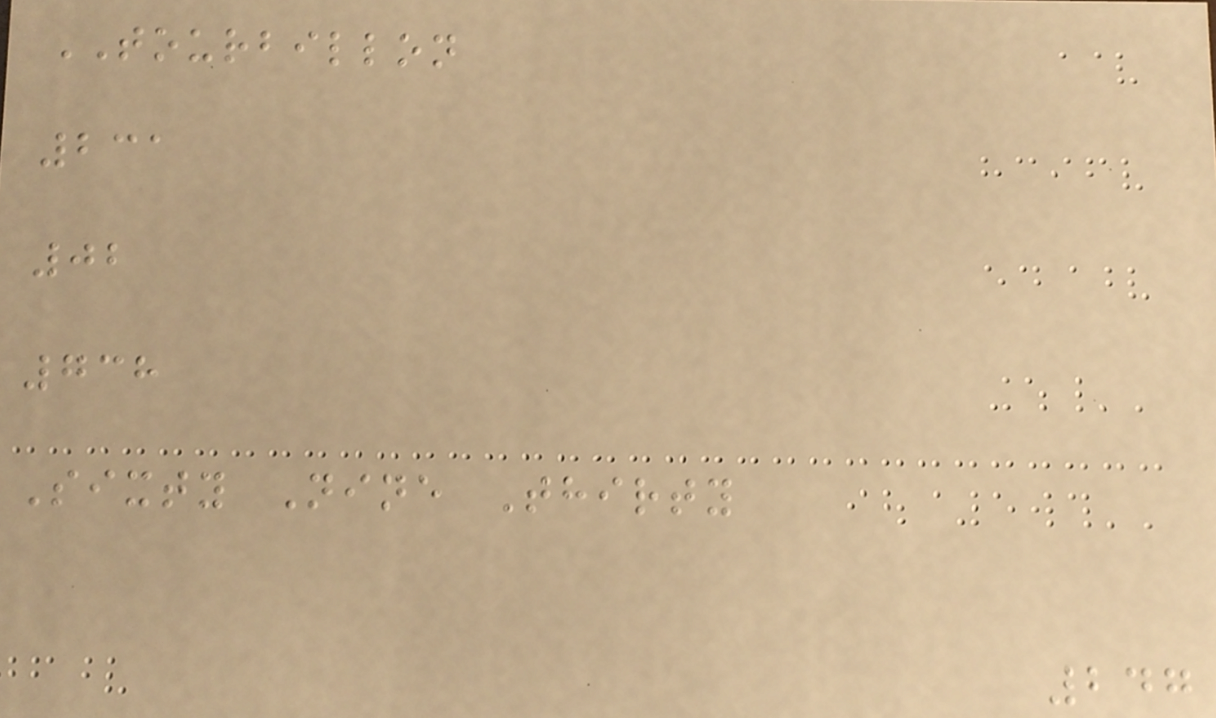TOURBILLON
231
02
738
Sixty Nine Thirty
247
